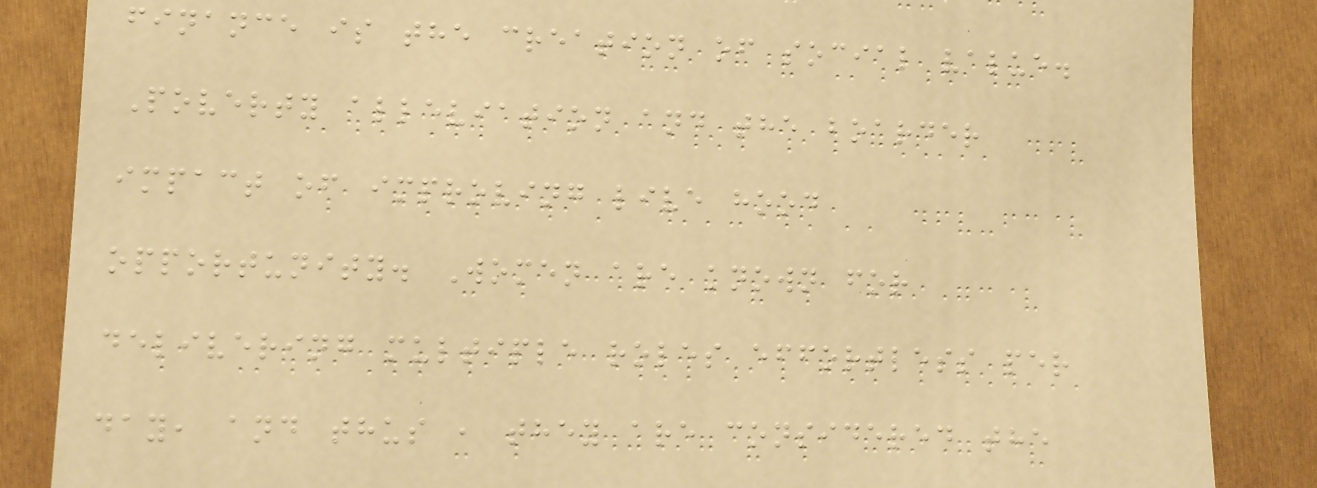finance is the creation of social value.
Poverty alleviation and the boarder
impact of improving live hood
opportunity. Women are known for
delivering multiple roles effortless per
day, and thus , they are considered the
